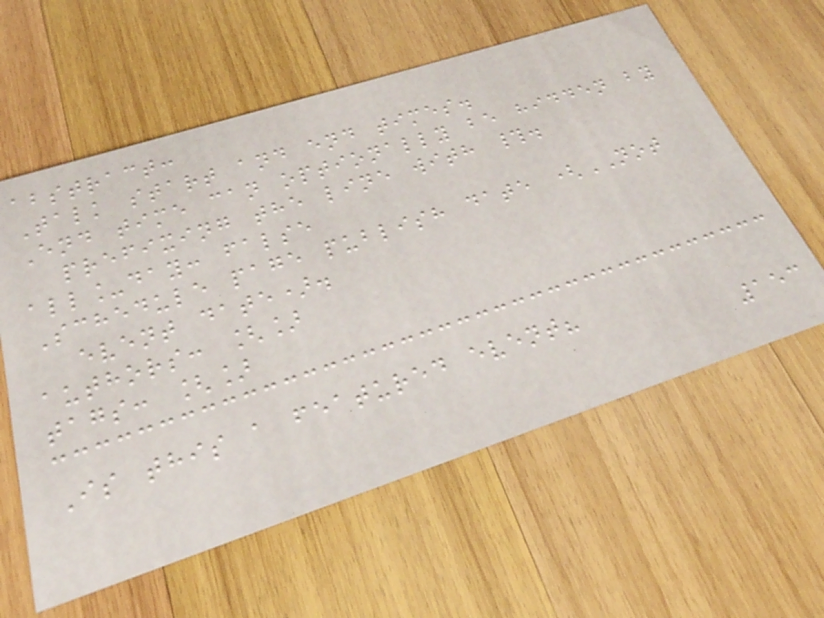abstract:
Talk start and end times.
End time can optionally be hidden by
prefixing the line with #.
all_day: false
Schedule page publish date (NOT
event date).
authors: []
tags: []
Is this a featured event?
153
